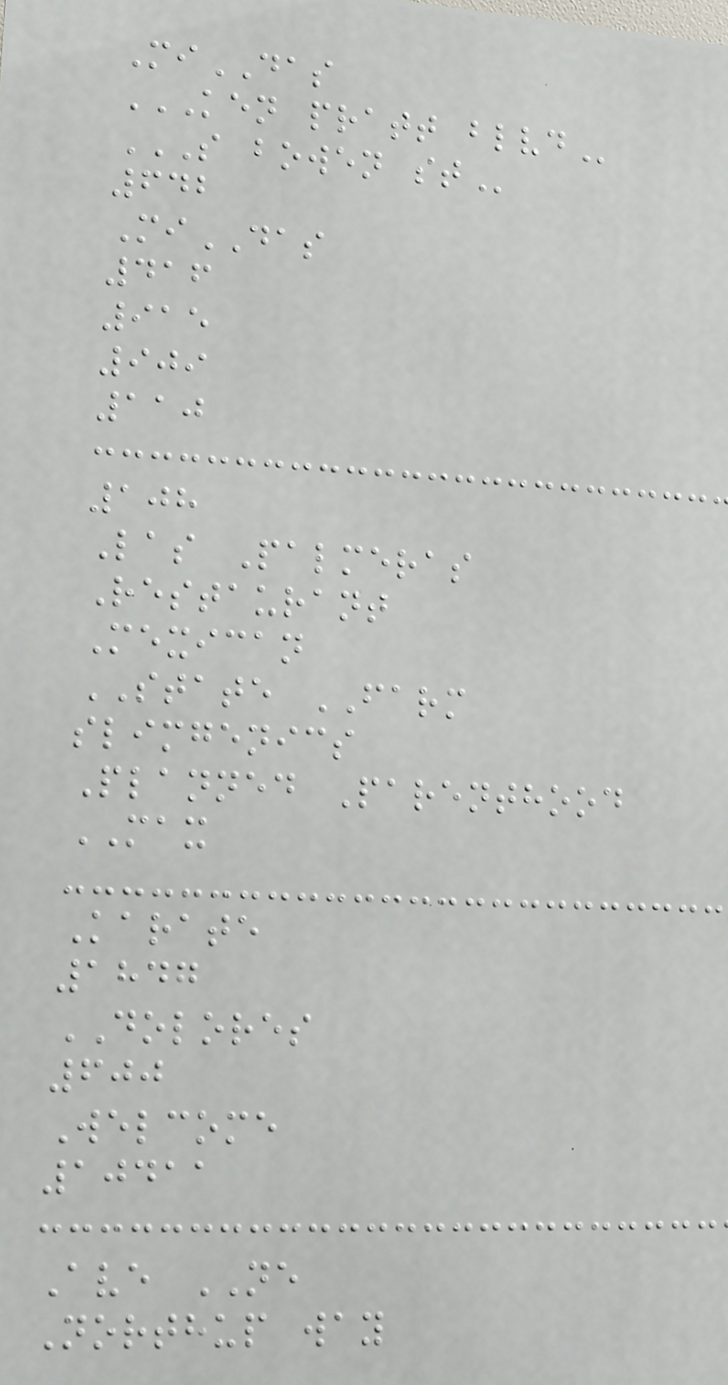MiDAS
KEN PRATT BLVD
S BOWEN ST
642
MiDAS
416
915
909
110
108
Las Palmeras
Restaurant
Mexican
STATE FARM
slimgenics
Planned Parenthood
MAX
Karate
1847
DOLORES
600
Welcome
10411
Ave NE
Northup way
